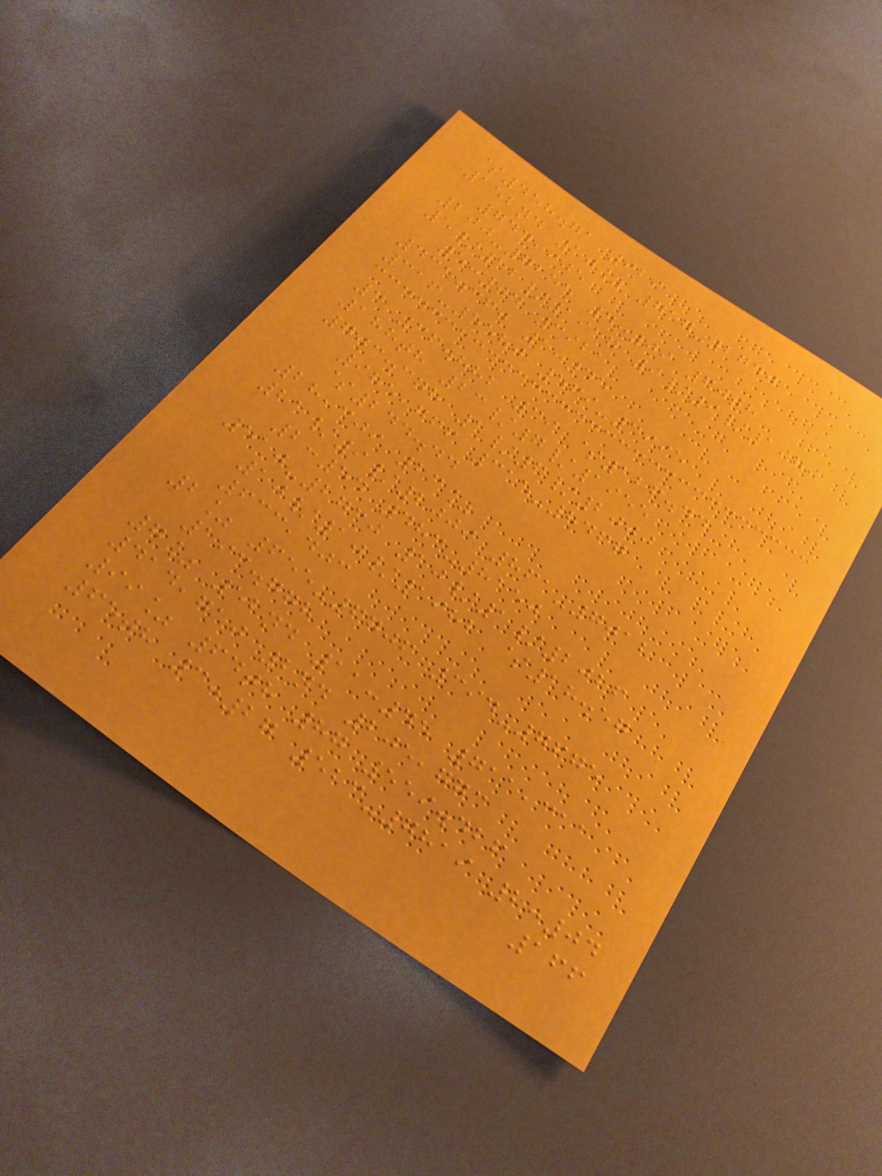$458.71 929
152nd 10% 717-2740
744,905
200-7255 4:09 60th
5/12/1917 9/9/1989
5:04 3921
431.360 1:45
316-5580 569-3995
3 36.882 39 $126.44
188th 23/7/1955
703.378 1/6/2000
985,766 315-8467
$244.44
28,309 23%
21/9/2009 861-7012
2:54 483-8150
510-2730 10/1/2026
10/10/1982 $18.57
633,403
2% 655-6706 394-7675
193.778
7% 52nd 11:45 711,311
414,710 2nd 205,773
99% 64th 87 559.426
65th 3:27 523-7819 2:04
166
